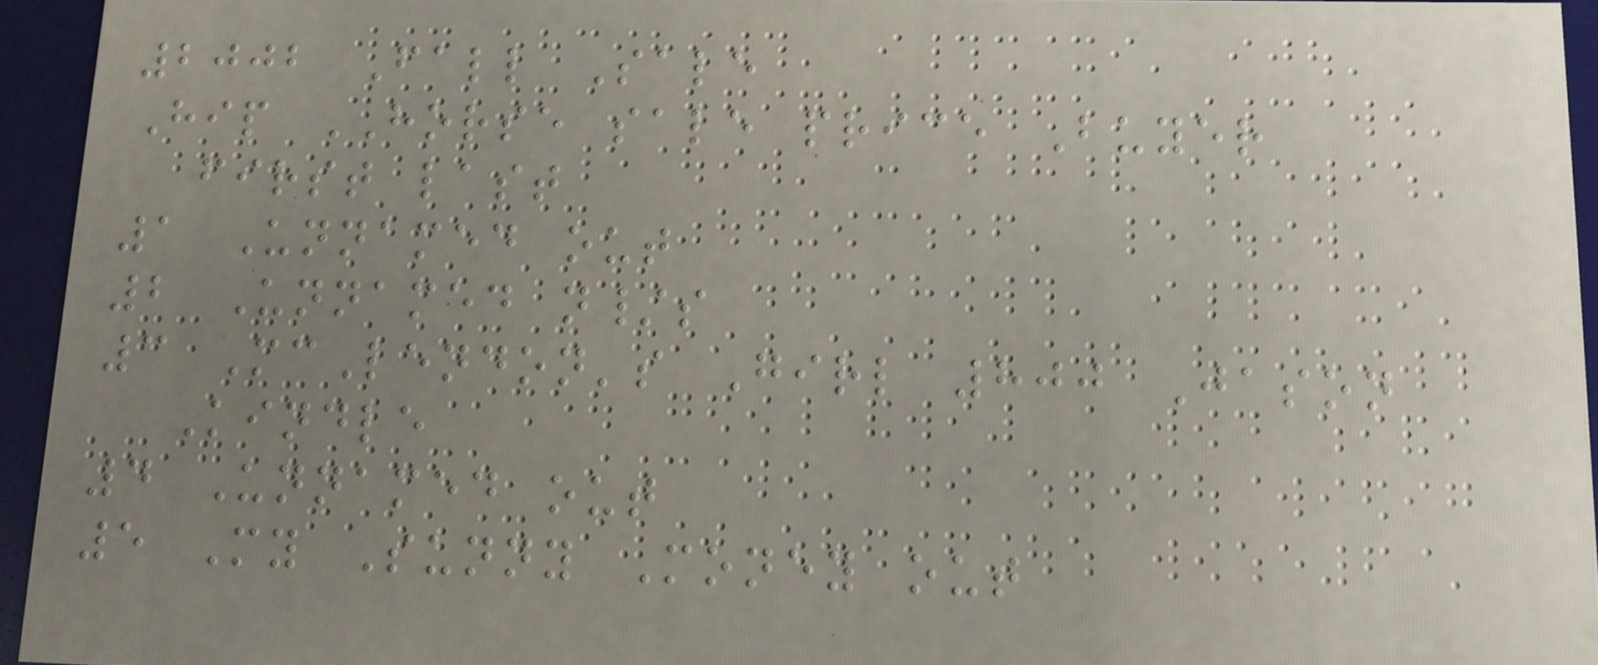2002 Fall Sale
Hip HORSE sale price Buyer
first last
1 Unnamed out
2 Unnamed n/s
3 McLendon's Girl 800 Jason
Kindle
4 Unnamed out
5 My Sunny Money out
